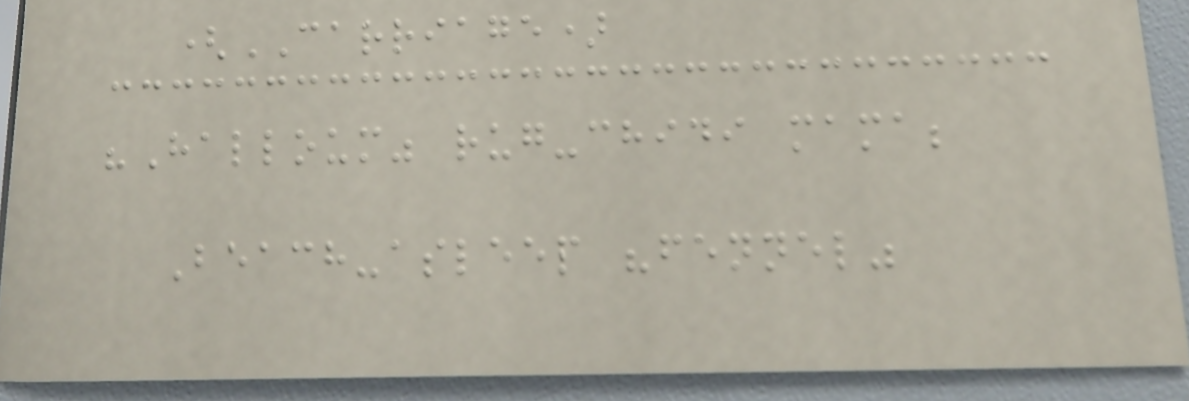(CARRIAGE)
"Halloum" rug-chidi mama;
Beach-asleep "fennel"
